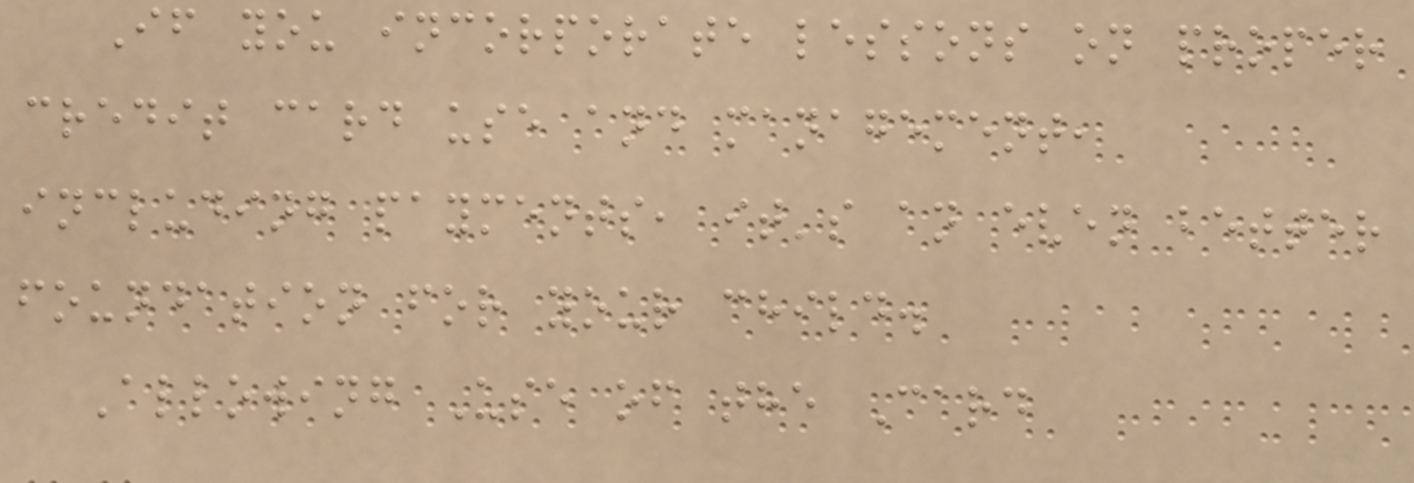If you incorporate lessons on proper
credit card use and management,
including payments, it's an even better
foundation for your child.
Allowing Use of the Card
